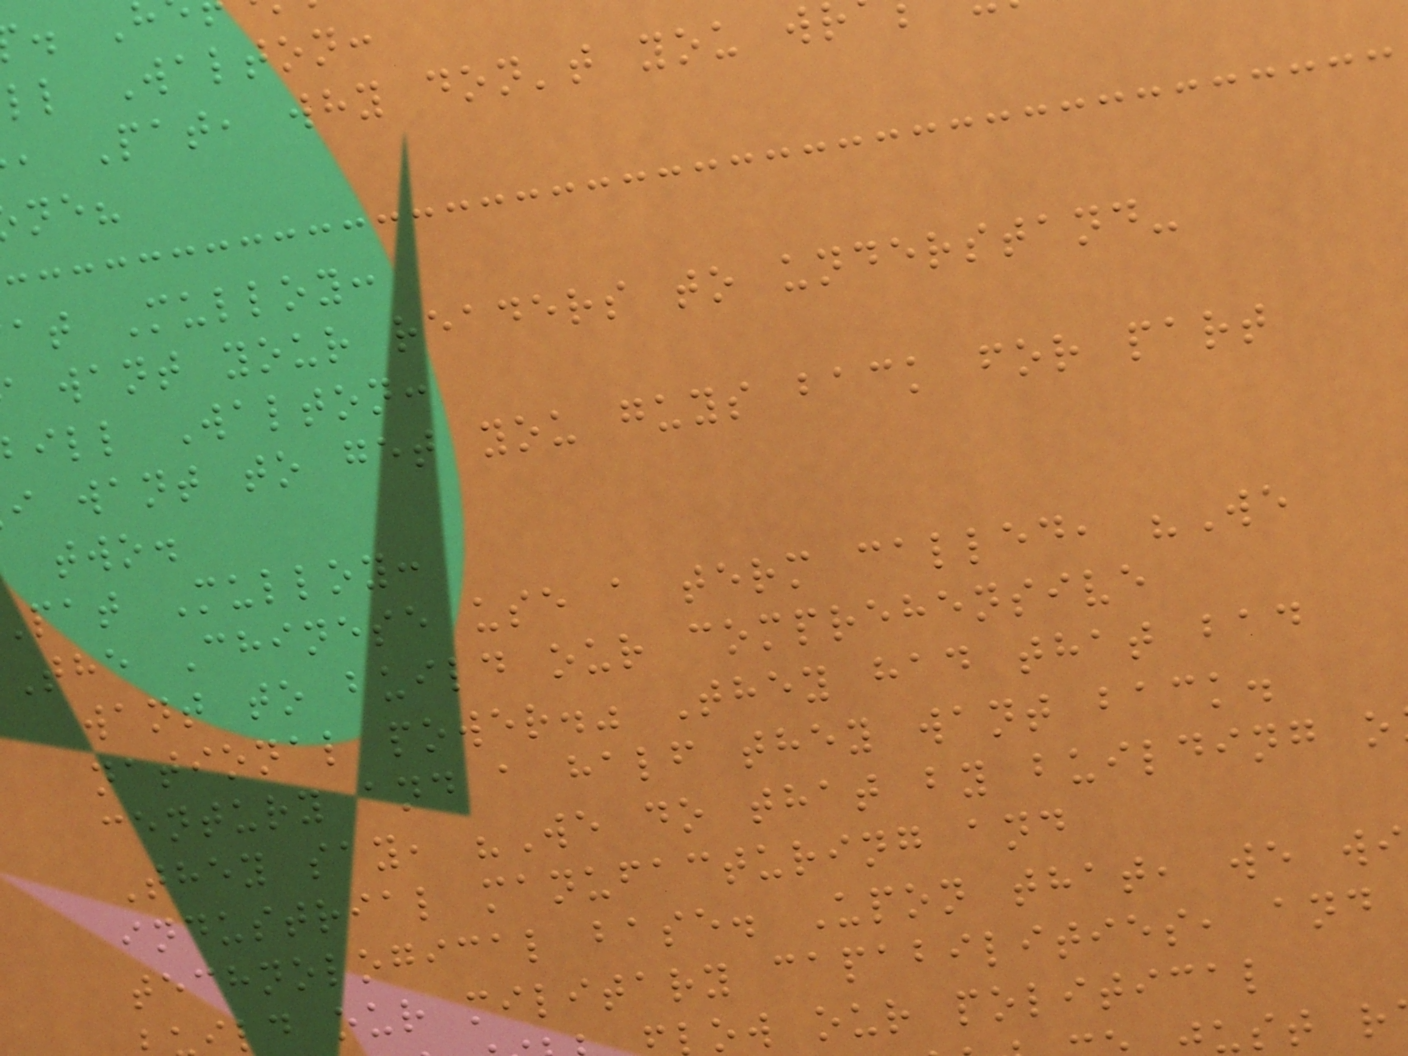ll Walton:
, Pat, why don't you w
at Mulloy:
want your readers to understand-
ill Walton:
i want to get you guys back for part
two.
pat Mulloy:
The Chinese use a term called, "We
want to build our comprehensive
national power." They had that bad
century and a half they want back.
They say, "We do that by building o
industrial manufacturing and
technological base. Upon that, we wi
ld our military capabilities, and
ow our political
